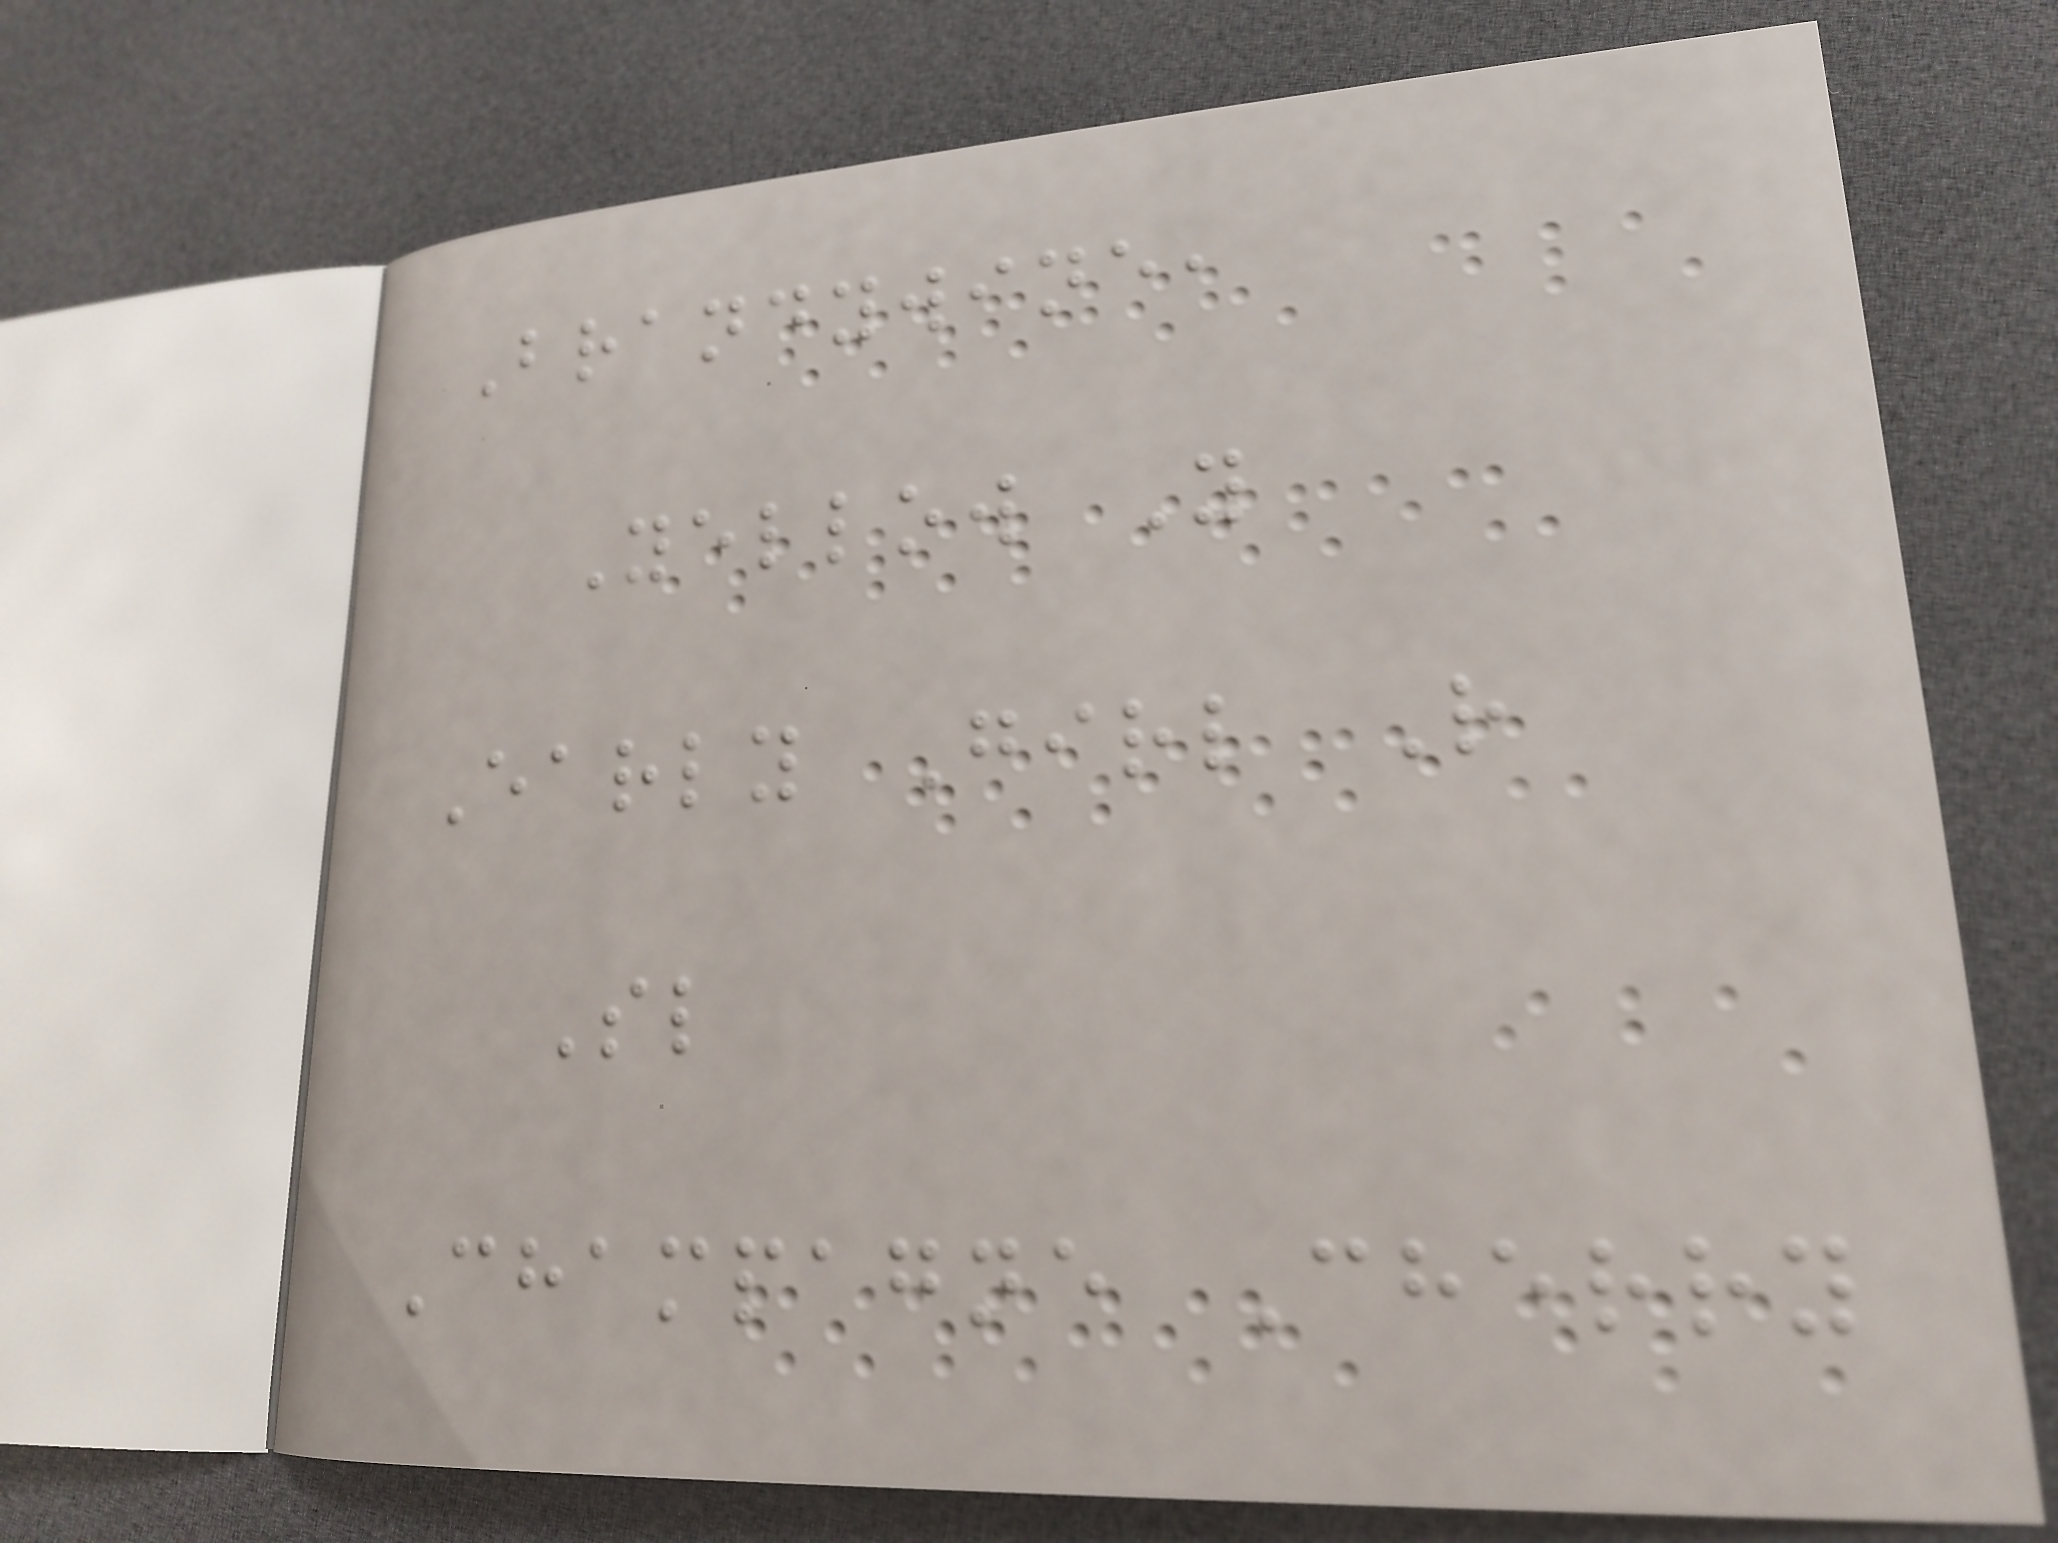Brandywine,
Yellow Y
Early Girl R
Sl
Champagne Cherry
